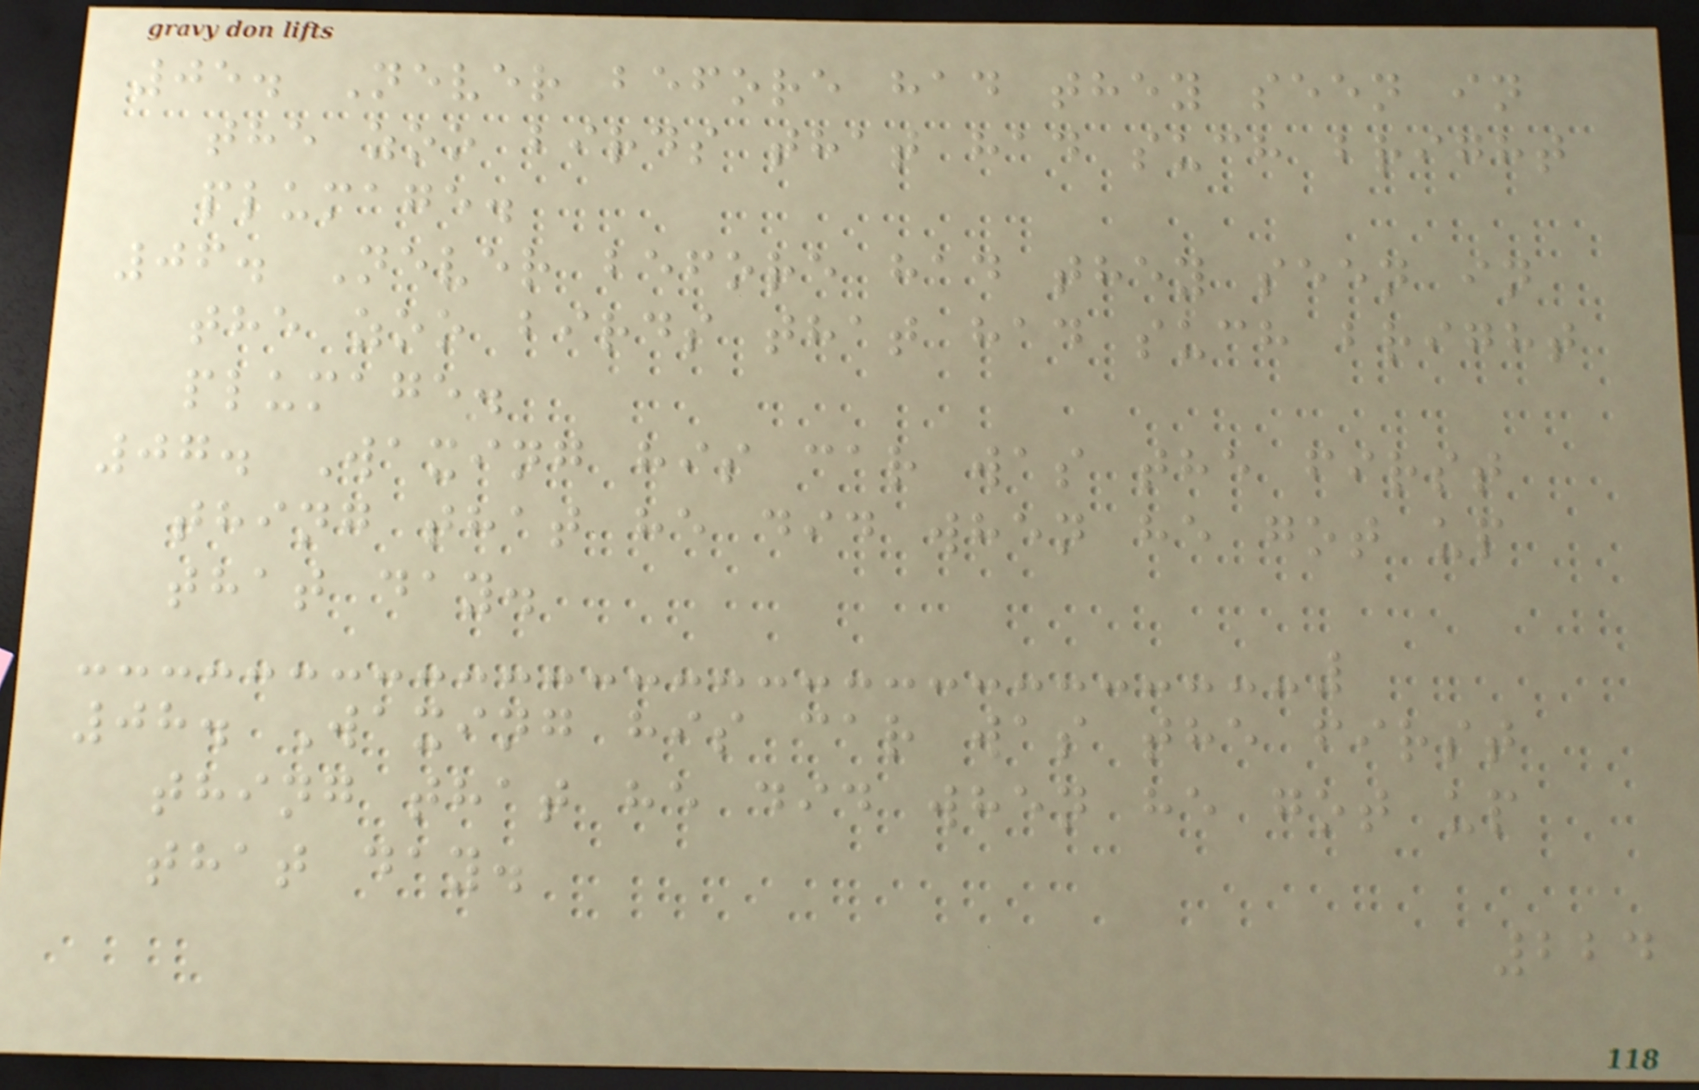05. Never before had they seen in
the zoo birds that had such bright
plumage.
06. Never before had they seen in
the zoo birds that had such bright
plumage.
07. Waxing his car was the first
thing that he did when he got up
that day.
08. Waxing his car was the first
thing that he did when he got up
that day.
224
